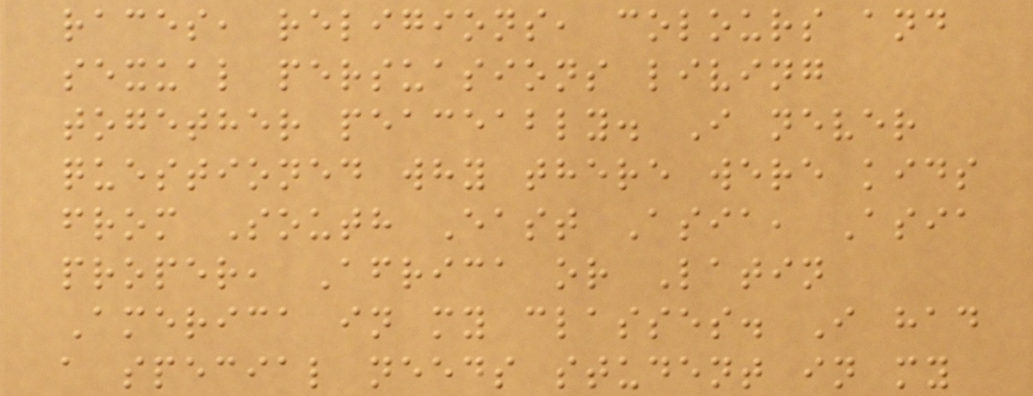races, religions, colours and
sexual persuasions living
together peaceably. I never
questioned why there were kids
from South East Asia, Asia
proper, Africa or Latin
America in my classes. I had
a special needs student in my
